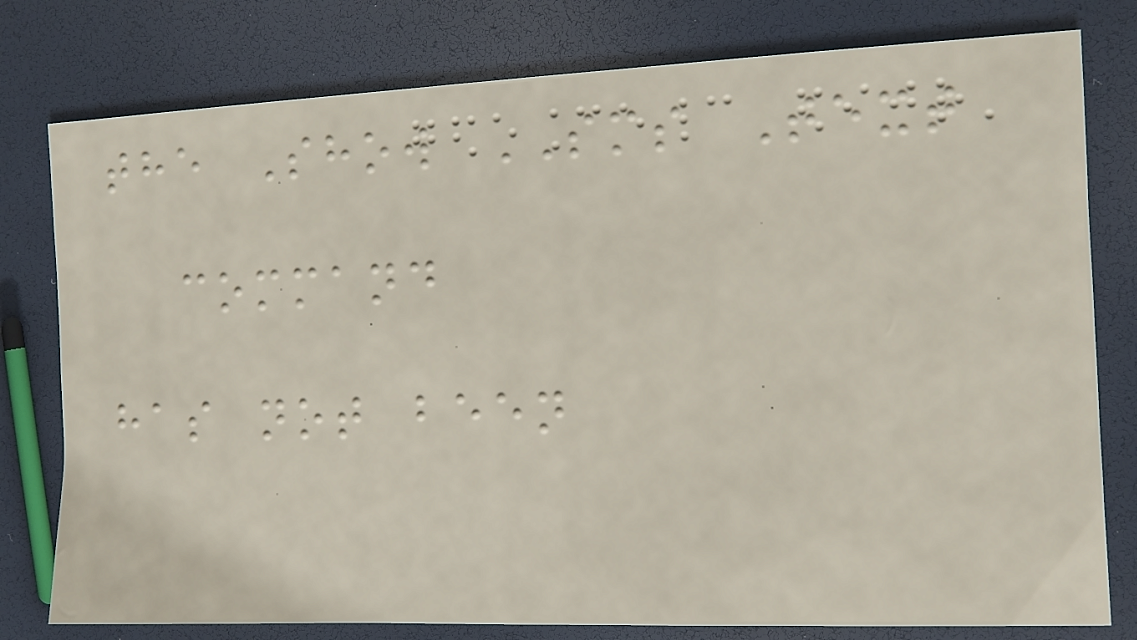the Show SMS Text
command
has not been
